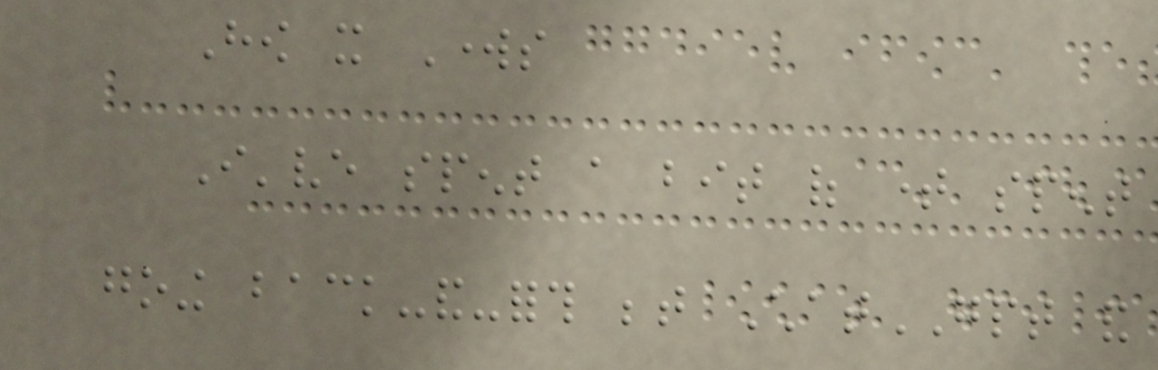How it Works
I've spent a bit of time spent
going back-and-forth between ChatGPT and
